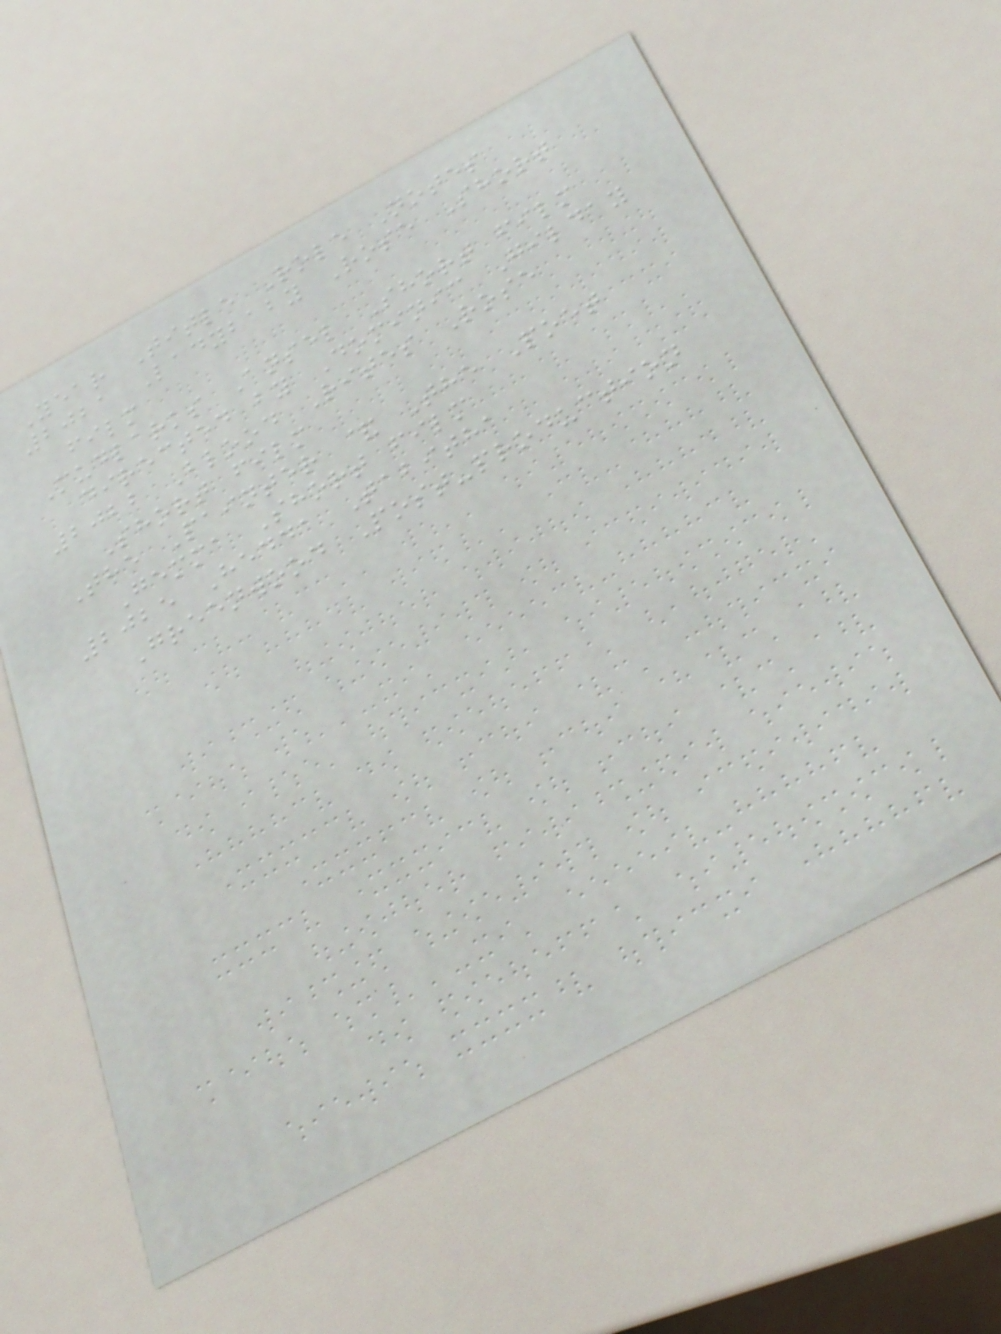Year Title Role Notes
2021 Ladybaby Rose Short
film
Mudlarks Ansel Short film
directed by Dominic Gilday
2022 Blood Rites Rose
Short film
The Painter & The Poet
Gemma Short film
2025 Hedda Tabitha
Greenwood Post-production
